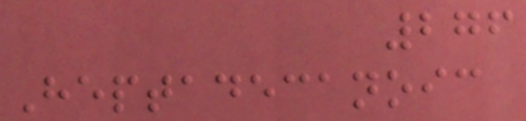276
Heptadecanoic
